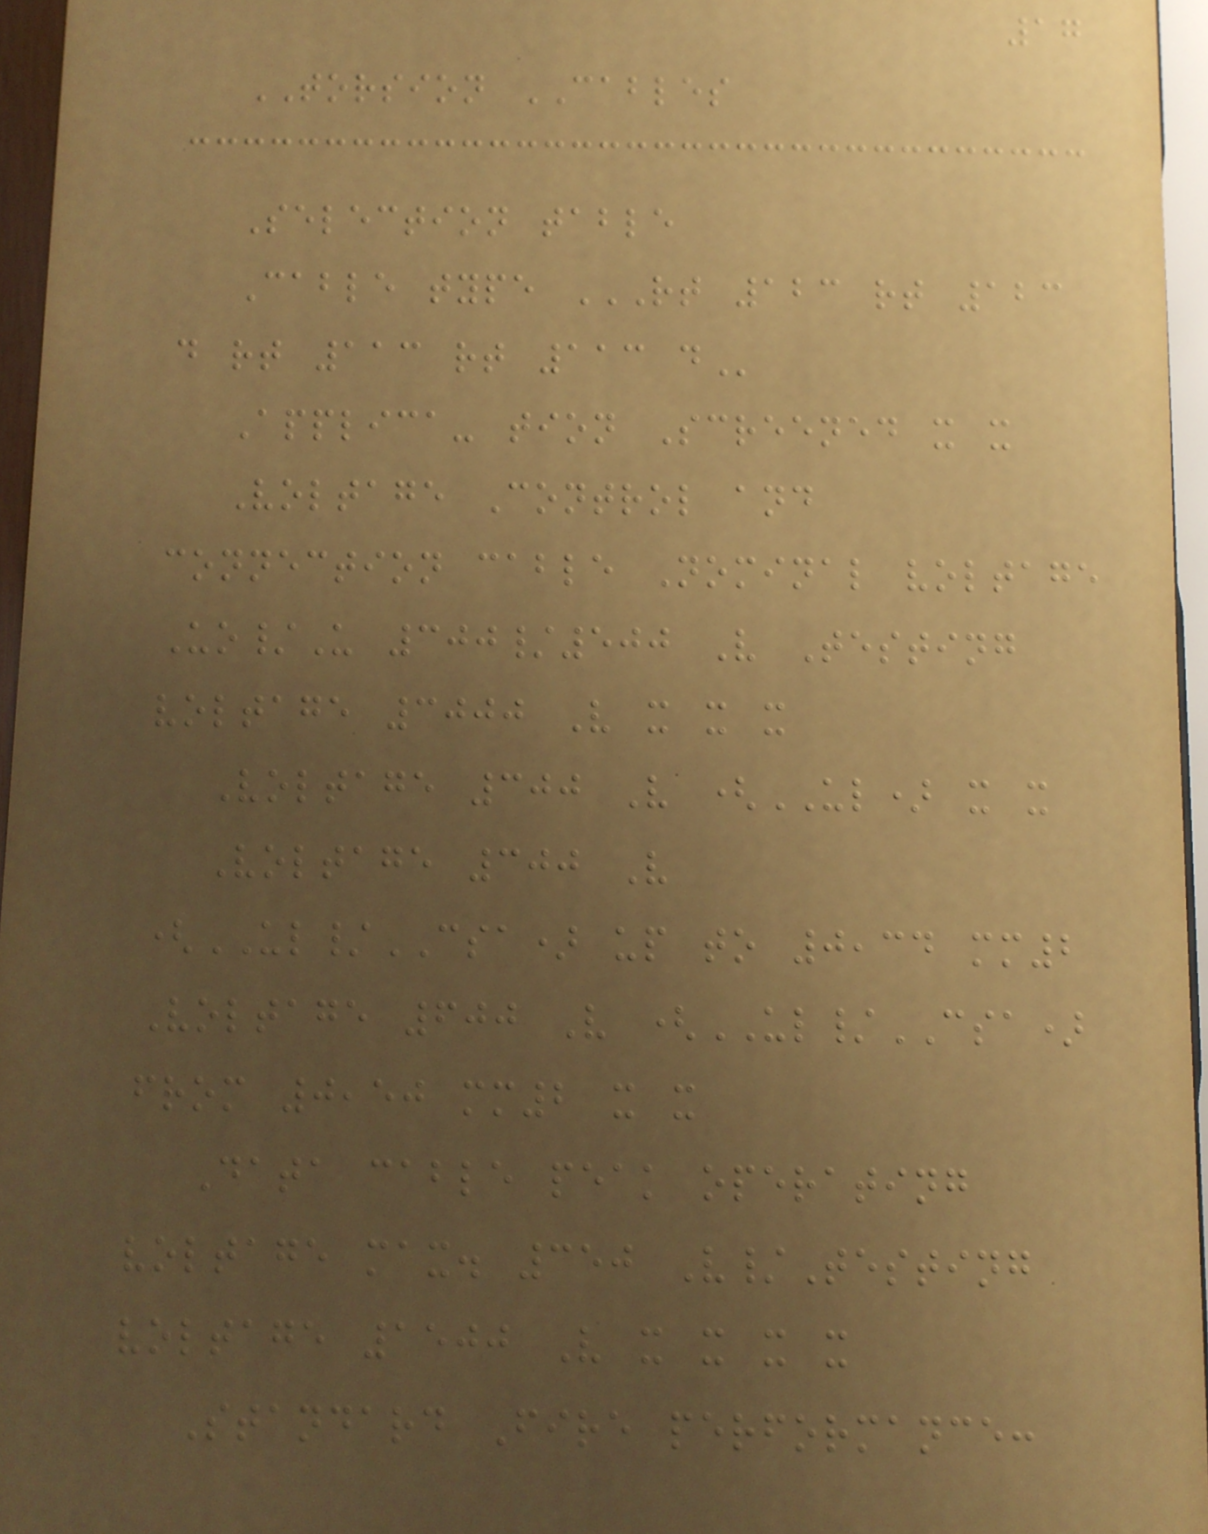17
TORSION CABLES
Selection table
Cable type RT 123 RT 123
D RT 113 RT 113 D
Applica- tion Screened x x
Voltage Control and
connection cable Nominal voltage
Uo/U 300/500 V Testing
voltage 3000 V x x x
Voltage 300 V (UL) x x
Voltage 300 V
(UL/CSA) up to 0,34 mm2
Voltage 600 V (UL/CSA)
from 0,50 mm2 x x
Data cable peak operating
voltage max. 350 V/Testing
voltage 1500 V x x x x
Standard Fire performance:
